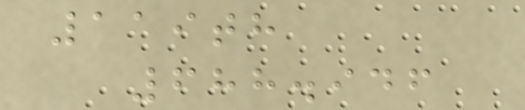119th
688.946
